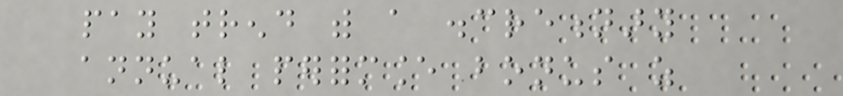pay trend with a discretionary
annual performance bonus as
